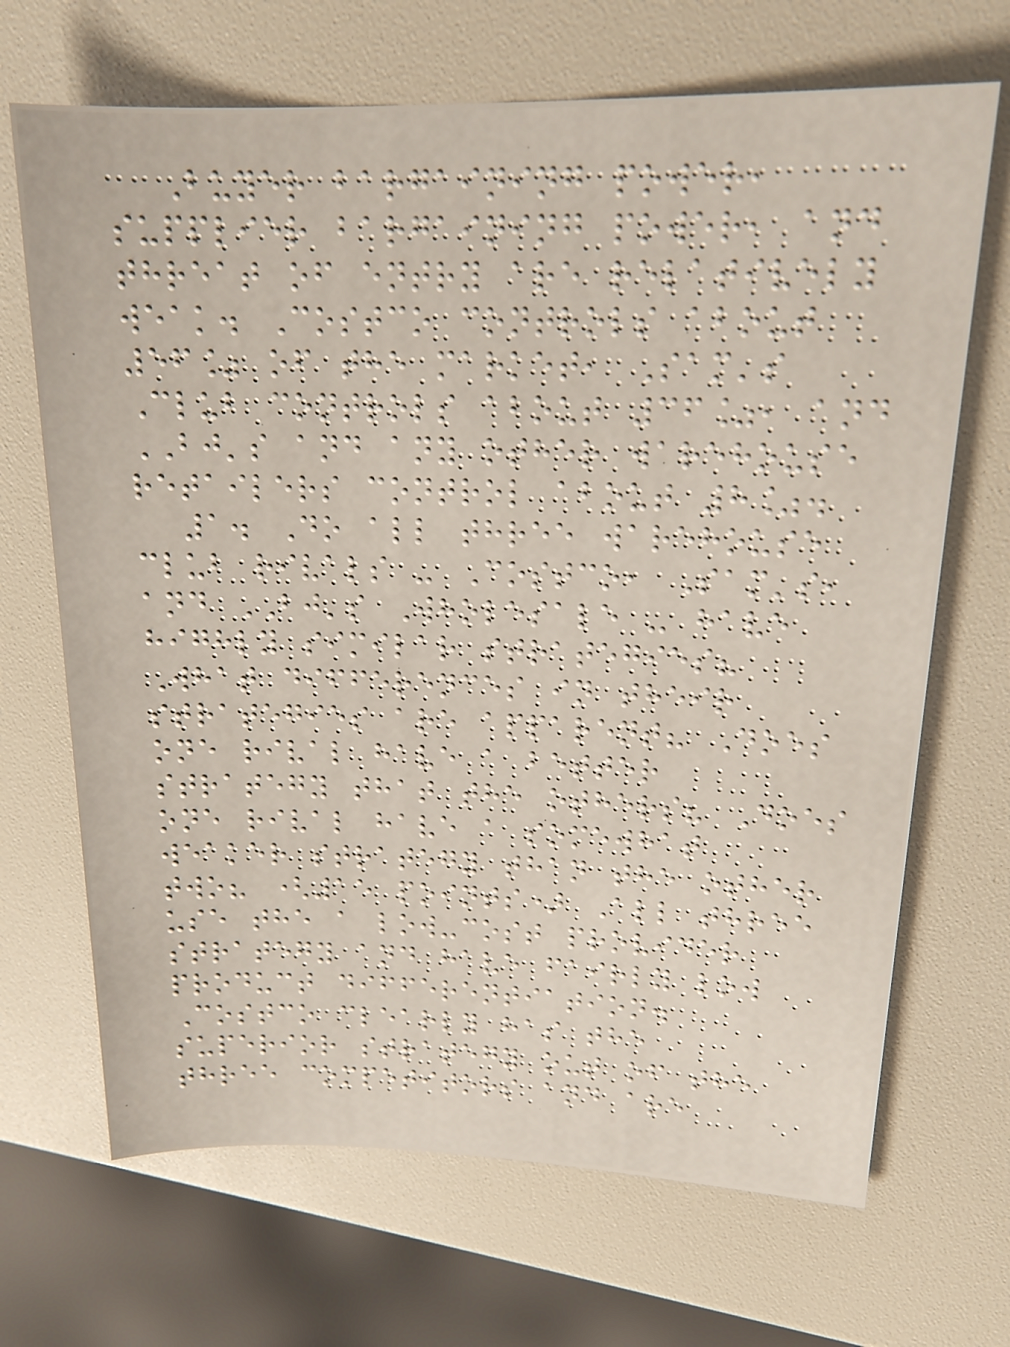Buyer bargaining power,
supplier bargaining power, and
threat of entry are relatively
weak. Costco controls about
56% of the market, Sam's
Club controls about 36%, and
BJ's and any other warehouse
retailers control about 8%.
1. Do all three warehouse
club rivals - Costco, Sam's,
and BJ's Wholesale - have
highly similar strategies?
What differences in their
strategies are apparent? Does
one rival have a better
strategy that the others? Does
one rival have a somewhat
weaker strategy than the other
two? (15 points) All three
use the a low-cost provider
strategy and have fairly low
product differentiation.
Costco clearly has the
superior strategy out of the
three competitors and are
